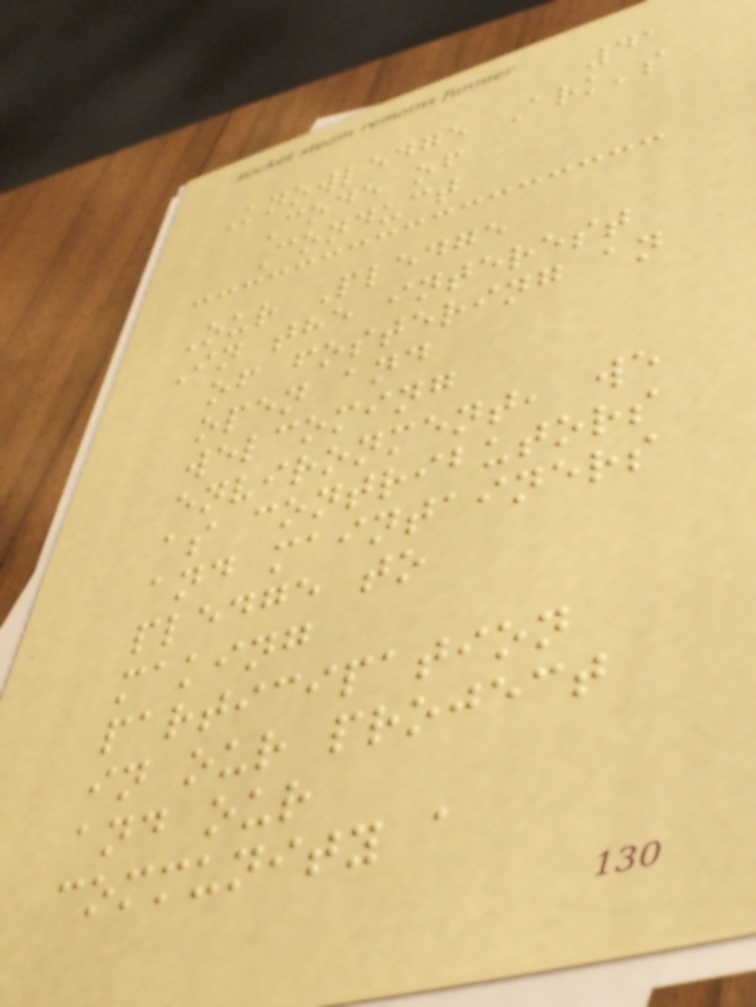41
Knowledge Ark's
Code of
Conduct
Our Pledge
In the interest
of fostering an
open and
welcoming
environment, we
as contributors
and maintainers
pledge to
making
participation
in our project
and our
community a
